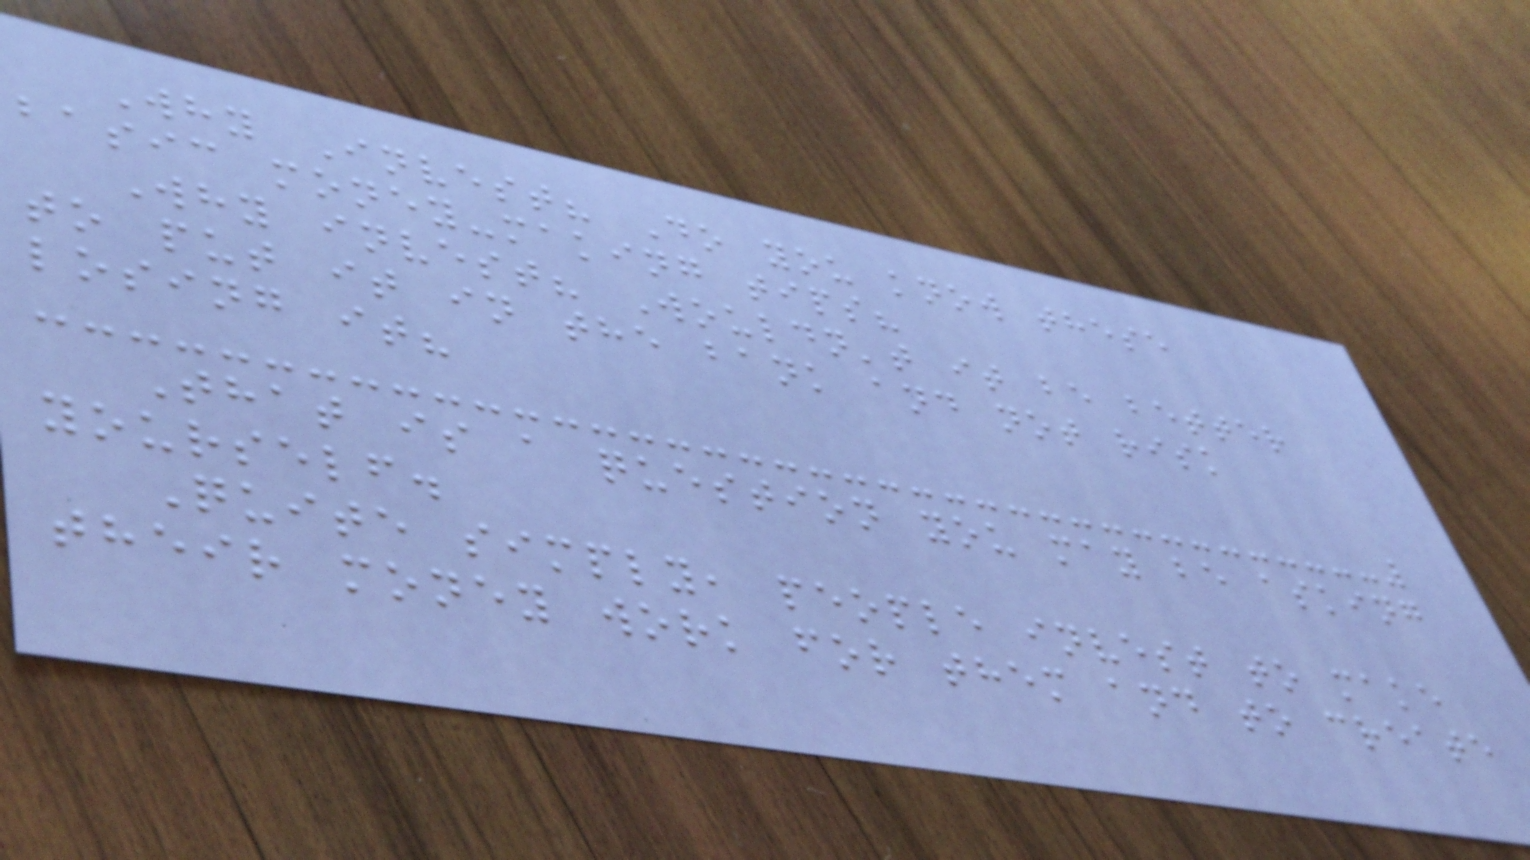Why Invest? Do you know these
basic money-making tips?
Why invest? Wouldn't it be better
to put it in the bank and not risk
losing it?
That is a question you may be asking
yourself.
Quite simply, people invest to make
their money work for them and to create
